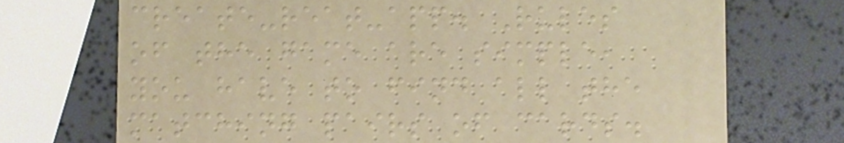create-reat-app. Rules
of the game are simple,
you have to find all the
matching pairs of cards.
